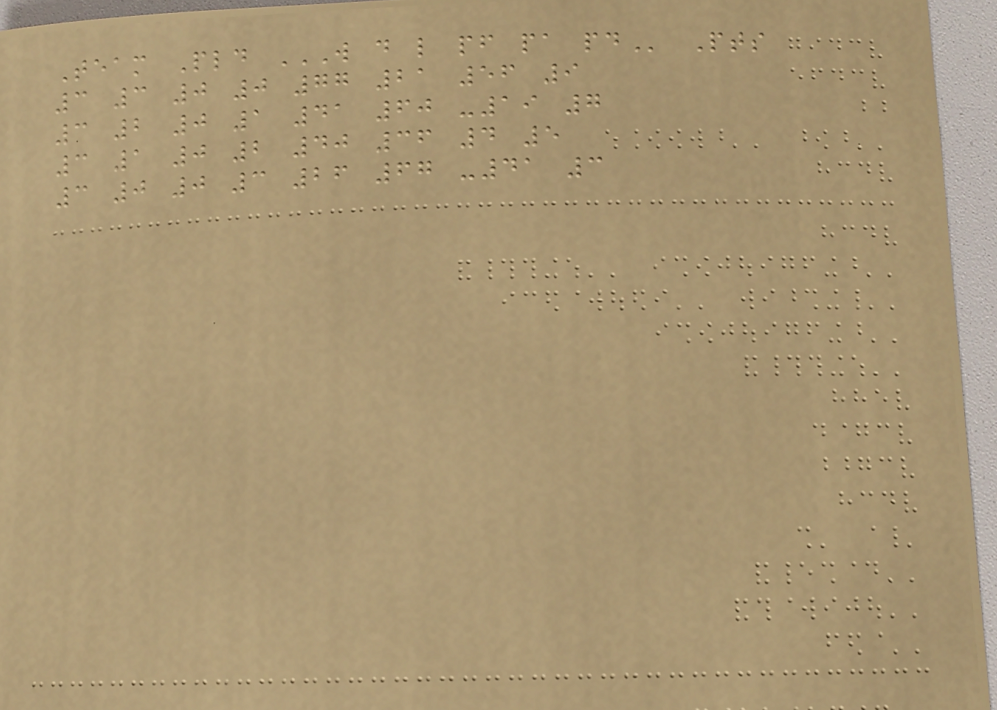Team Pld W D L PF PA PD Pts
3 3 0 0 77 21 56 9
3 2 0 1 41 60 -19 7
3 1 0 2 40 36 4 5
3 0 0 3 26 67 -41 3
